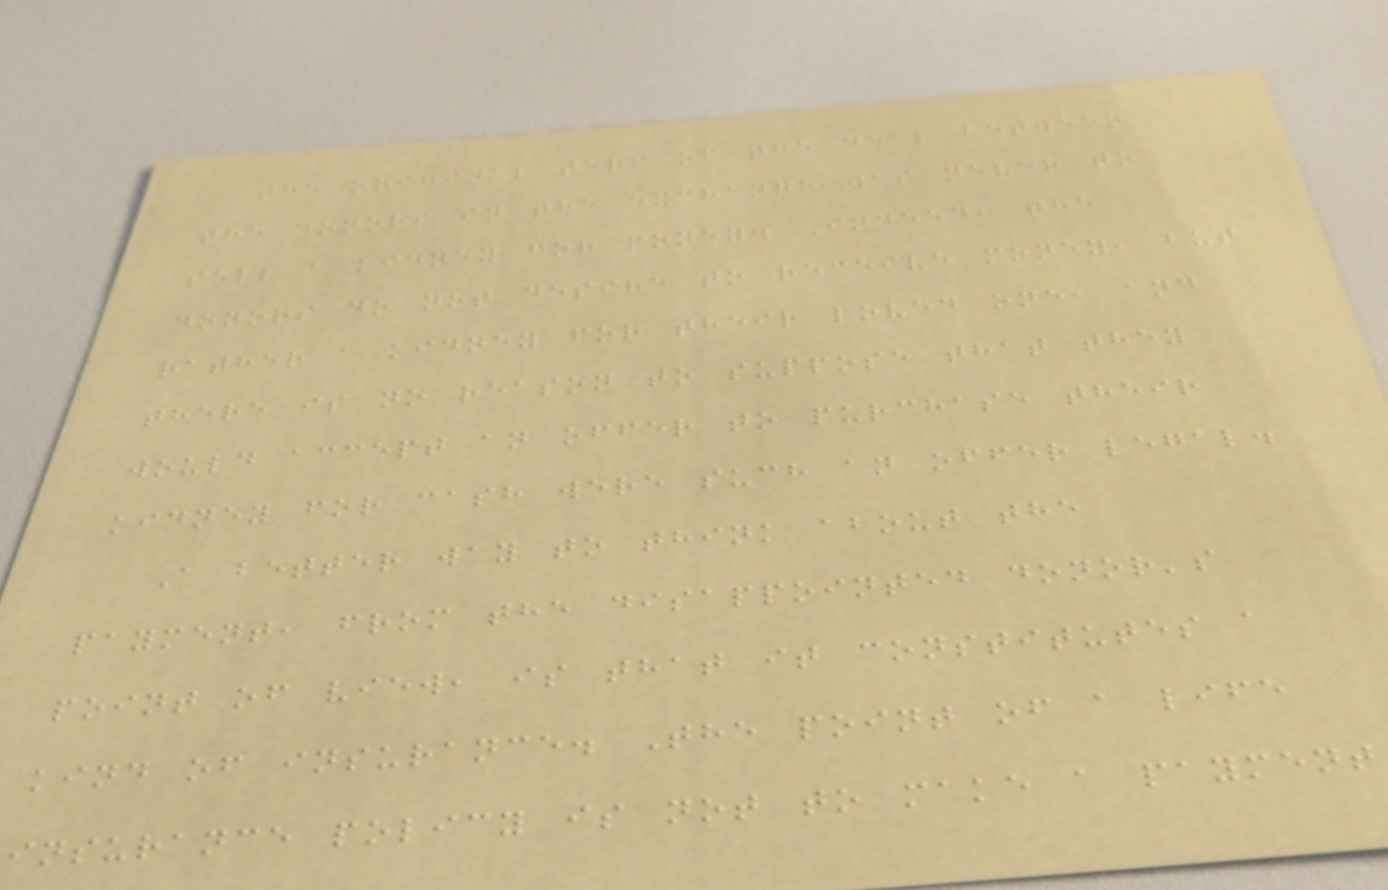the original term of the deal between
the donors in the exchange was never to
sell a kidney for money. Indeed, the
donors do not desire to receive money, but
rather a kidney for their loved one, and
there is no reason to suppose that they
would accept an offer to purchase their
kidney for cash were such an offer legal.
A better way to think about the
payment, from the disappointed donor's
point of view, is that it constitutes a
kind of insurance. The point of a life
insurance policy is not to make a payment
